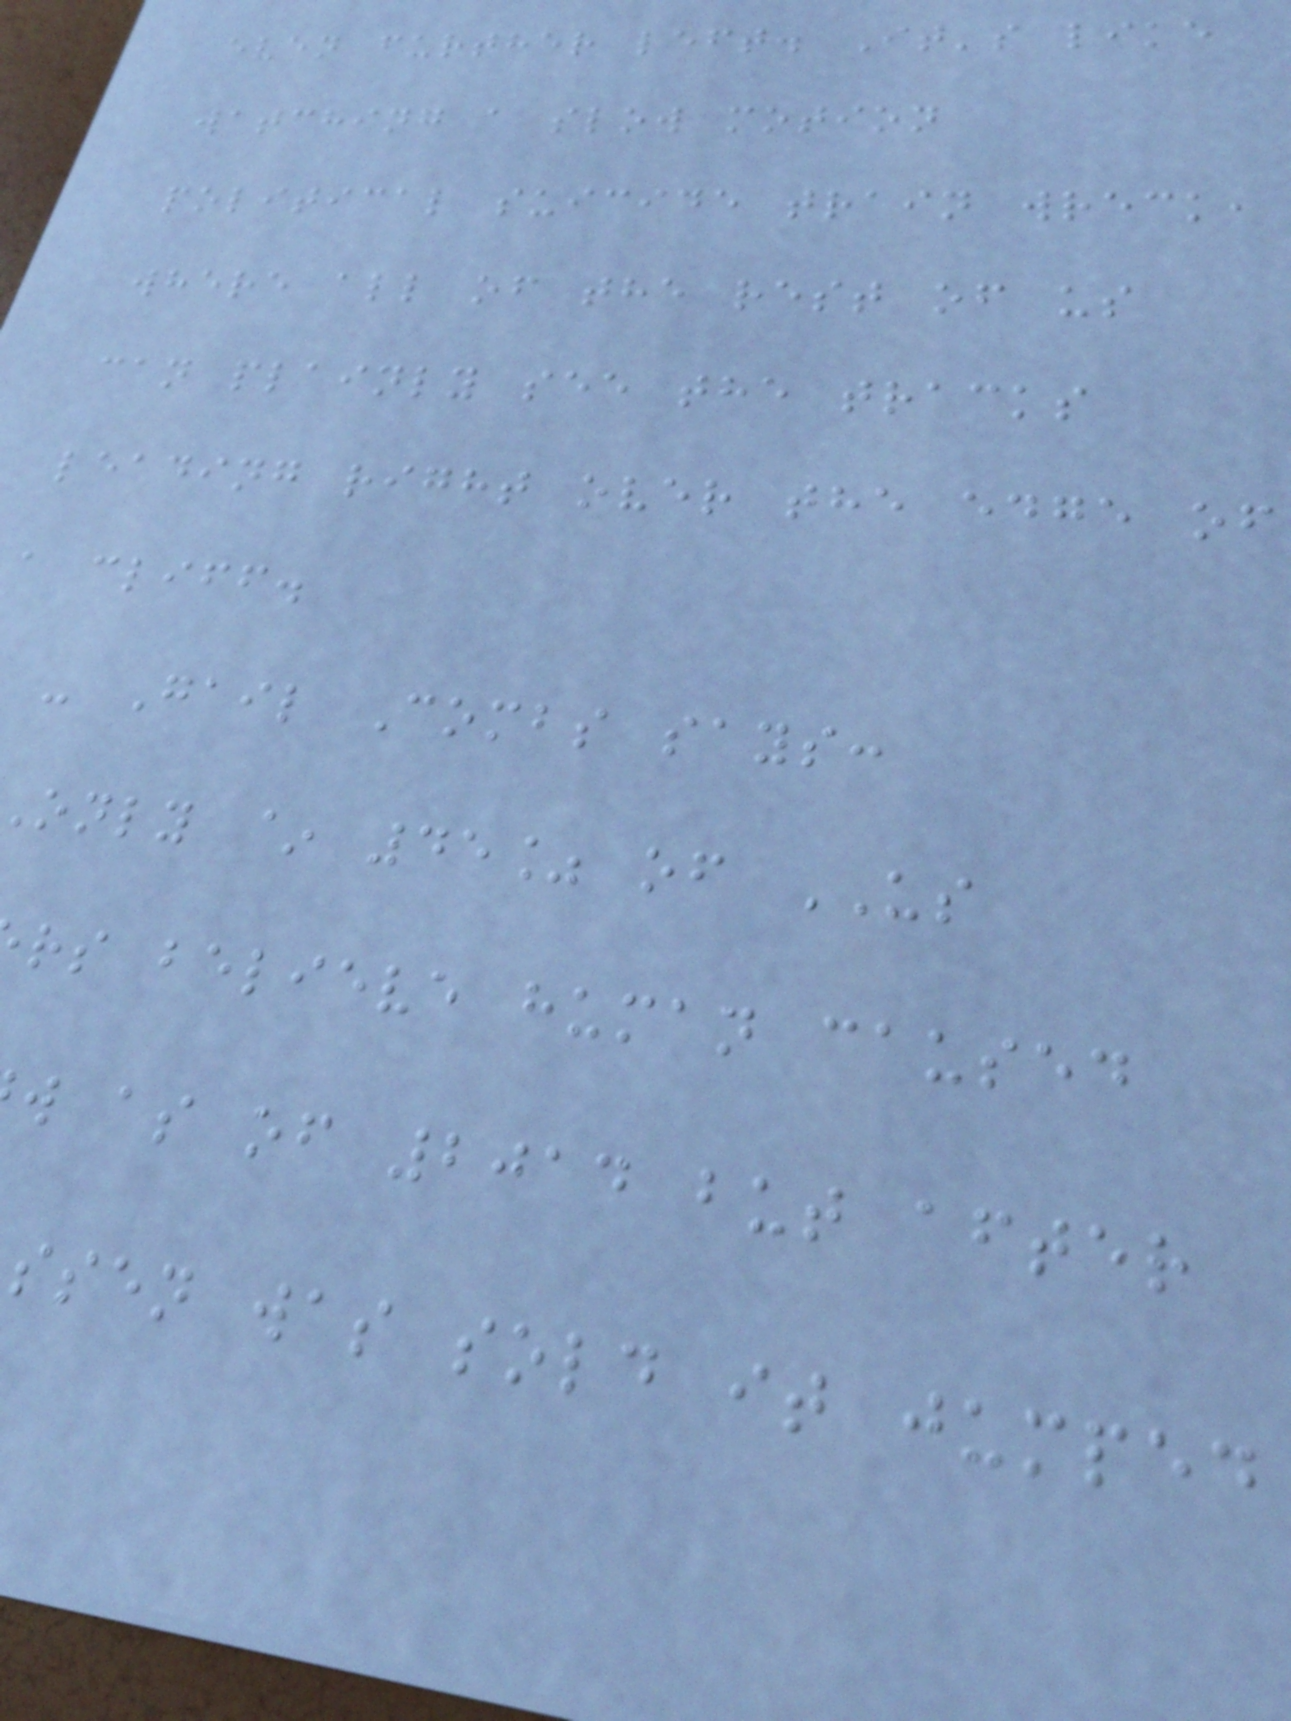even further left. It's like
watching a slow motion
political suicide train wreck,
where all of the rest of us
can plainly see the tracks
leading right over the edge of
a cliff.
- Gail Combs says:
only ~ 45% of US
rs believe human caused
w as of 2014 but after
ssen was sold it jumped
